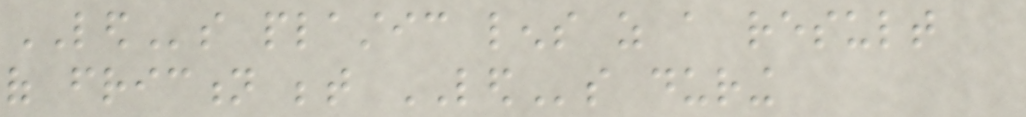LEDs plastic lens as a result
of friction between LEDs during
